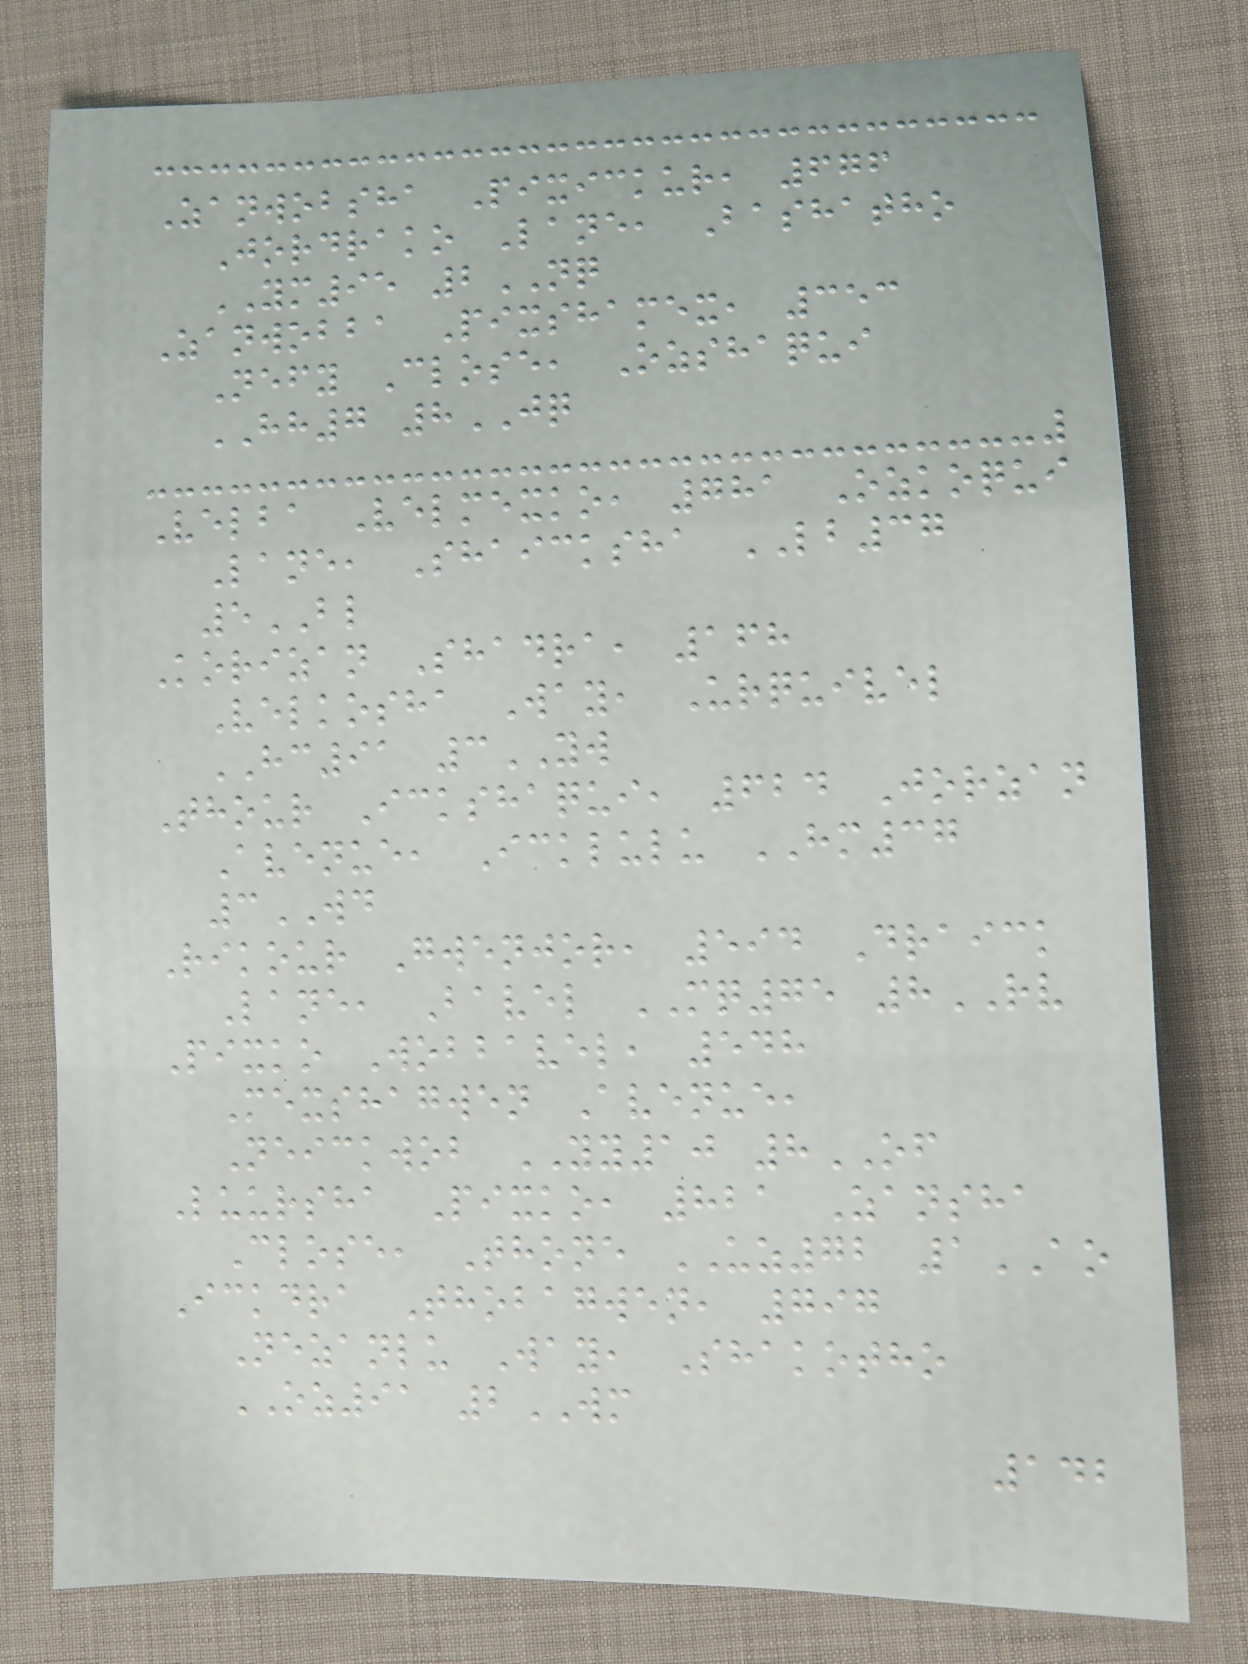Zanwobsha Pixickur, 676
Jordrako Lane, Bashatho
YM95 2NQ
Zanwobba Pixshamex, 353
Nefy Close, Ozshaqui
HH7 8JQ
Velba Velmexko, 781 Ozkoqui
Lane, Shaicksha LB37
5BL
Korizan Shadra, 168
Velkosha Way, Urquivel
HC91 3YW
Thour Ickshaqui, 624 Jorzan
Avenue, Icklulu HM37
3WD
Rikour Gwenjor, 594 Draick
Lane, Bavel MQ75 8RV
Pixko Wobbavel, 548
Mexshagwen Avenue,
Neickwob YY10 8OF
Luursha Pixko, 821 Zansha
Close, Thone UZ72 1AO
Ickdra Thobagwen, 797
Nezanlu Way, Shakotho
OZ91 2WM
142
